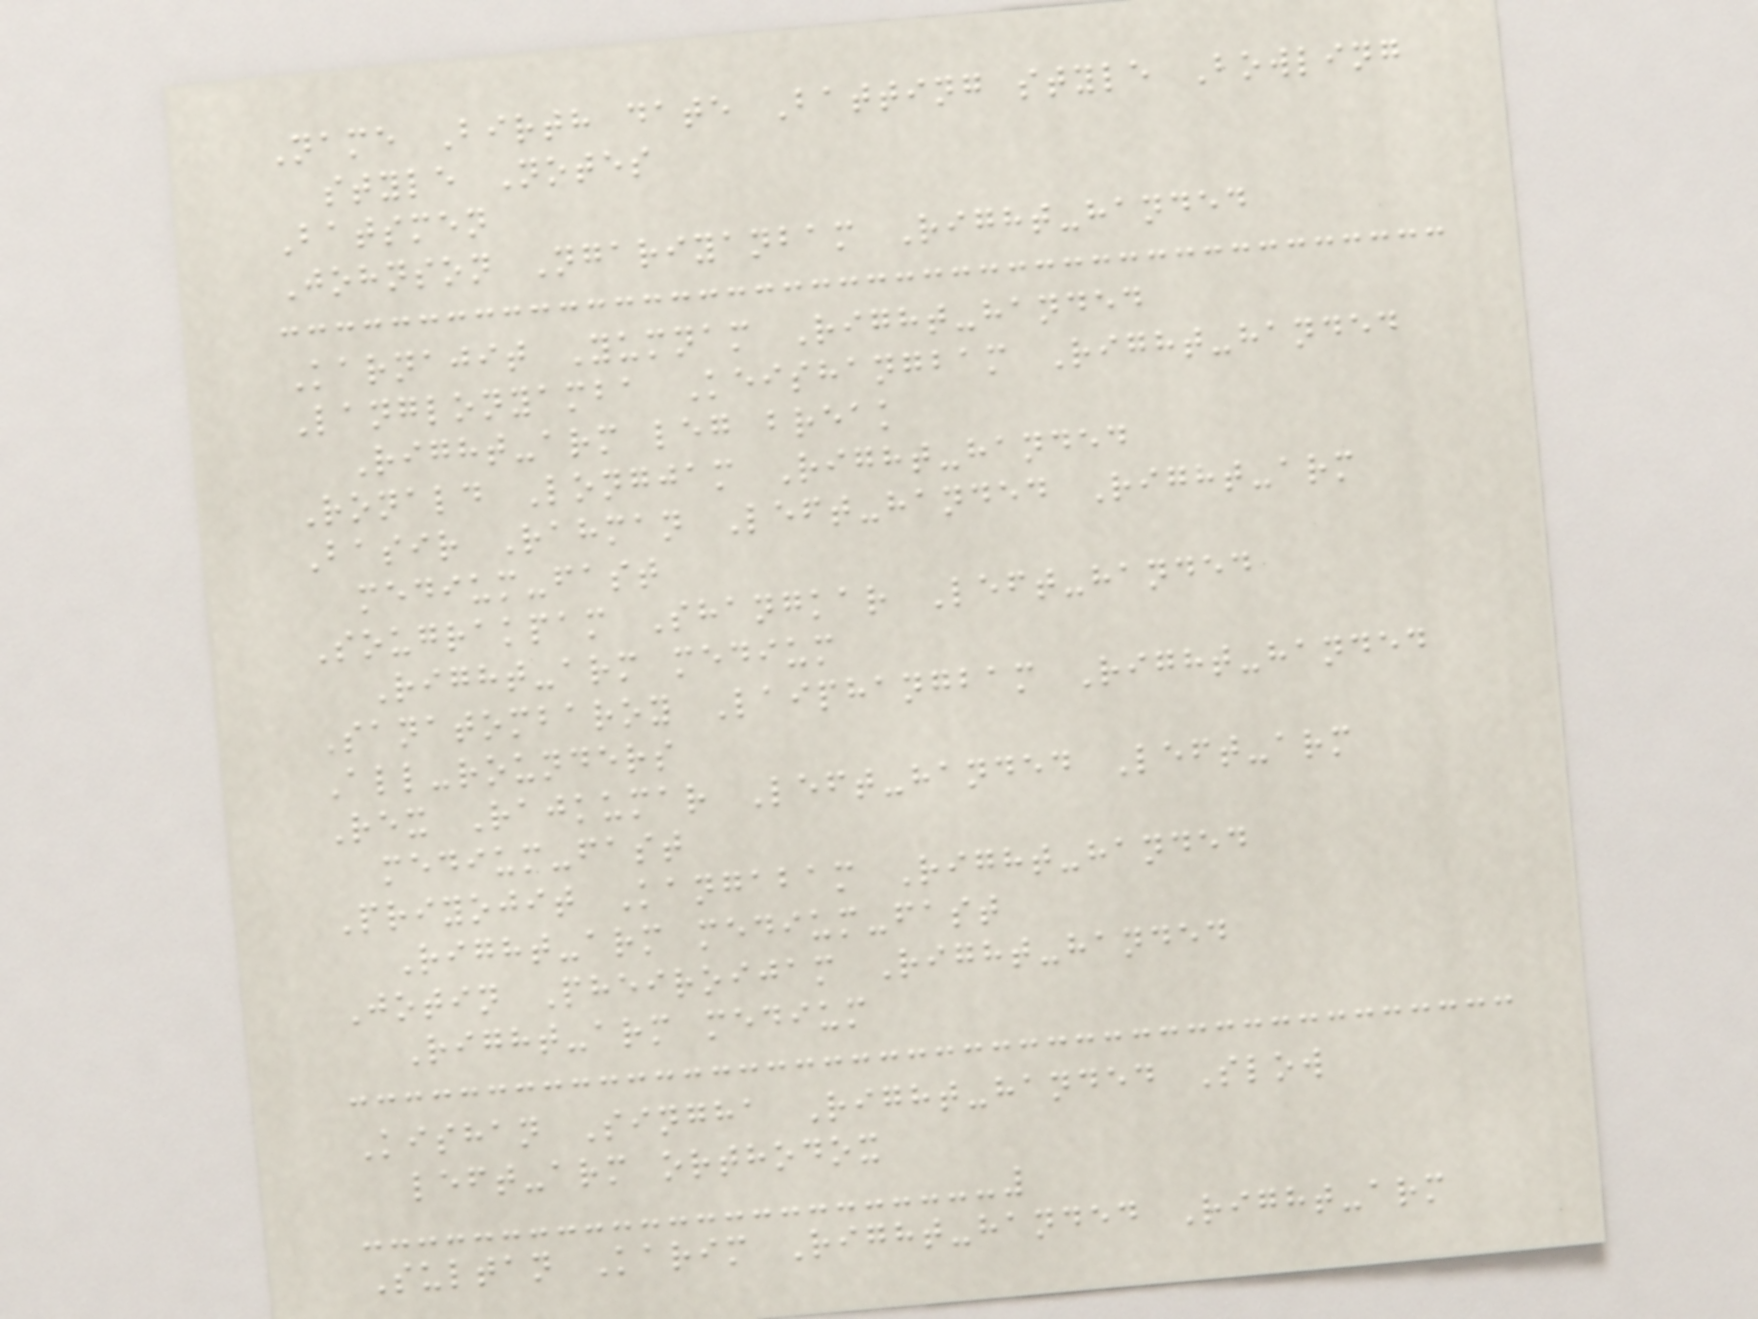Name Birth date Batting style Bowling
style Notes
Batsmen
Johnson Ngariyanbam Right-handed
Karnajit Yumnam Right-handed
Langlonyamba Keishangbam Right-handed
Right-arm leg break
Ronald Longjam Right-handed
Basir Rahman Left-handed Right-arm
medium-fast
Sougrakpam Shangkar Left-handed
Right-arm medium
Sanatombaroy Laiphangbam Right-handed
All-rounders
Rex Rajkumar Left-handed Left-arm
medium-fast
Priyojit Kangabam Right-handed
Right-arm medium-fast
Jotin Pheiroijam Right-handed
Right-arm medium
Kishan Singha Right-handed Slow
left-arm orthodox
Sultan Karim Right-handed Right-arm
